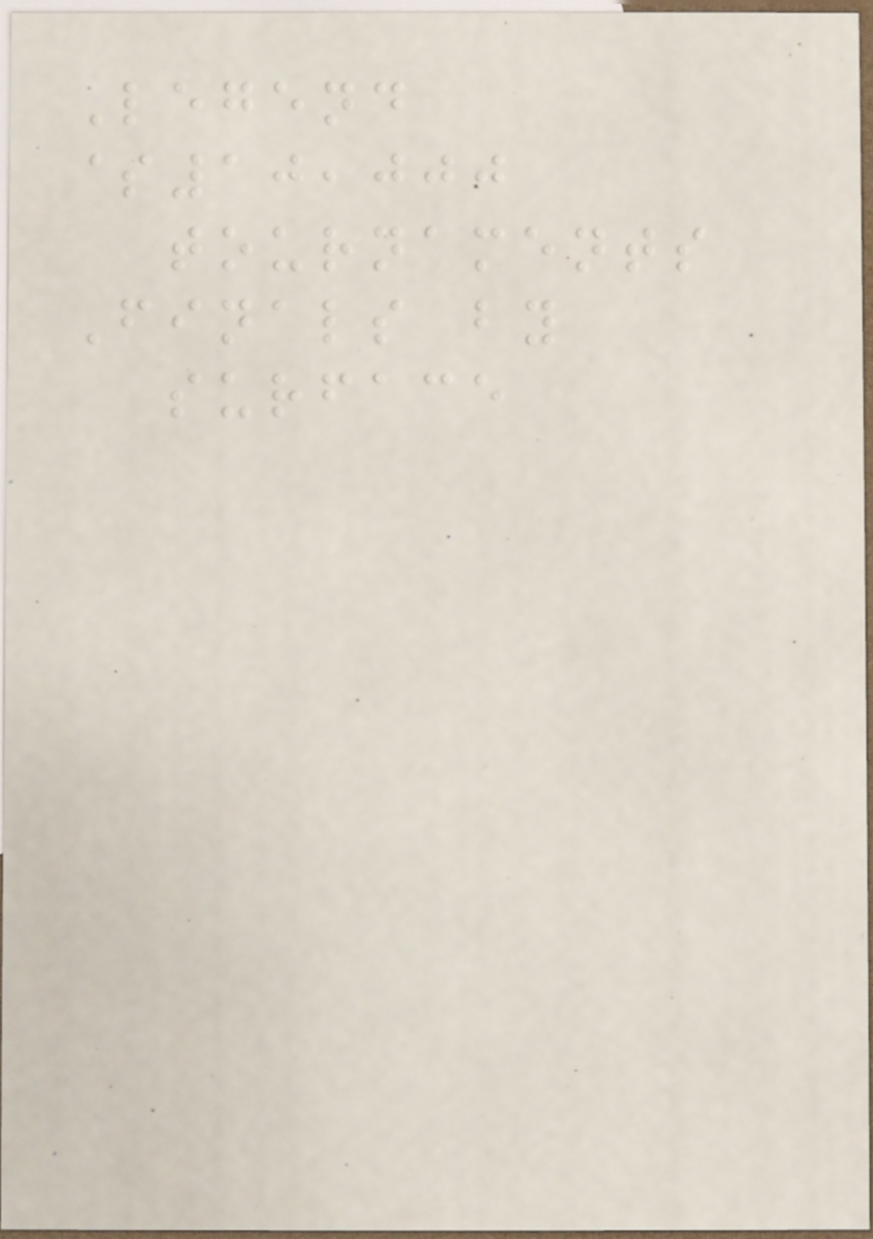Legend
$10,000
tournaments
Finals by
surface
